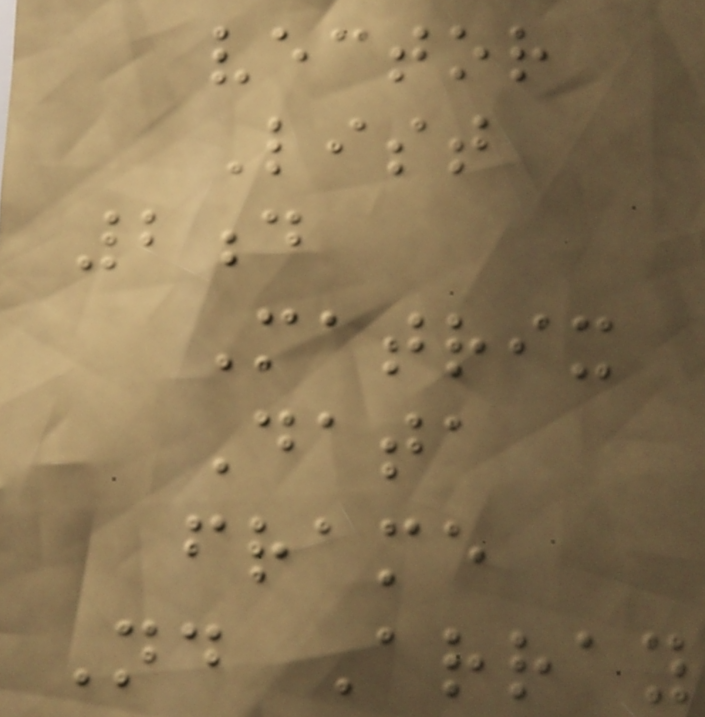vector
List
2d
Matrix
Data
frame
Nd Array
